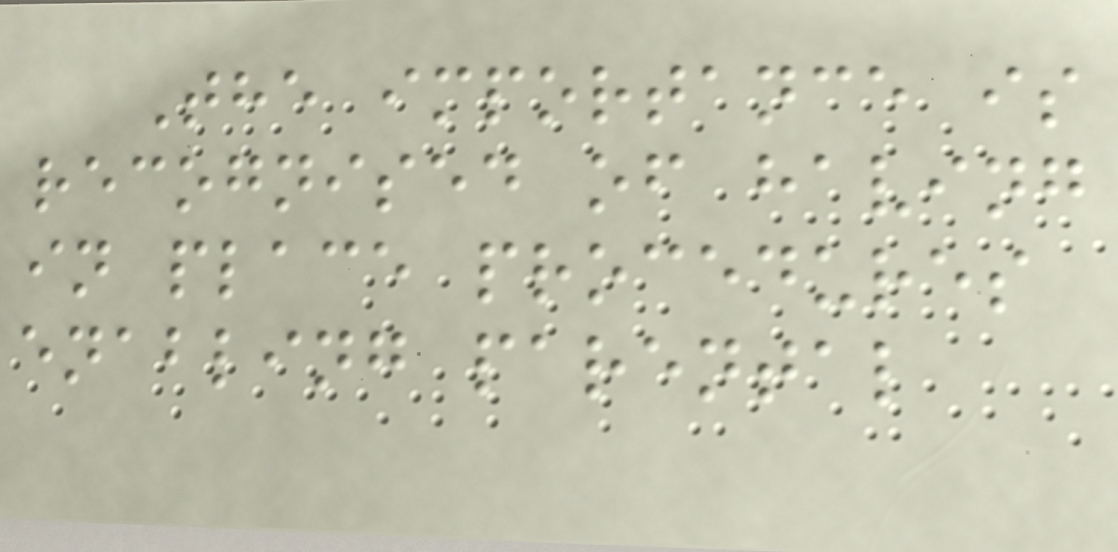The importance is
recognised of having
in place procedures
enabling parental
